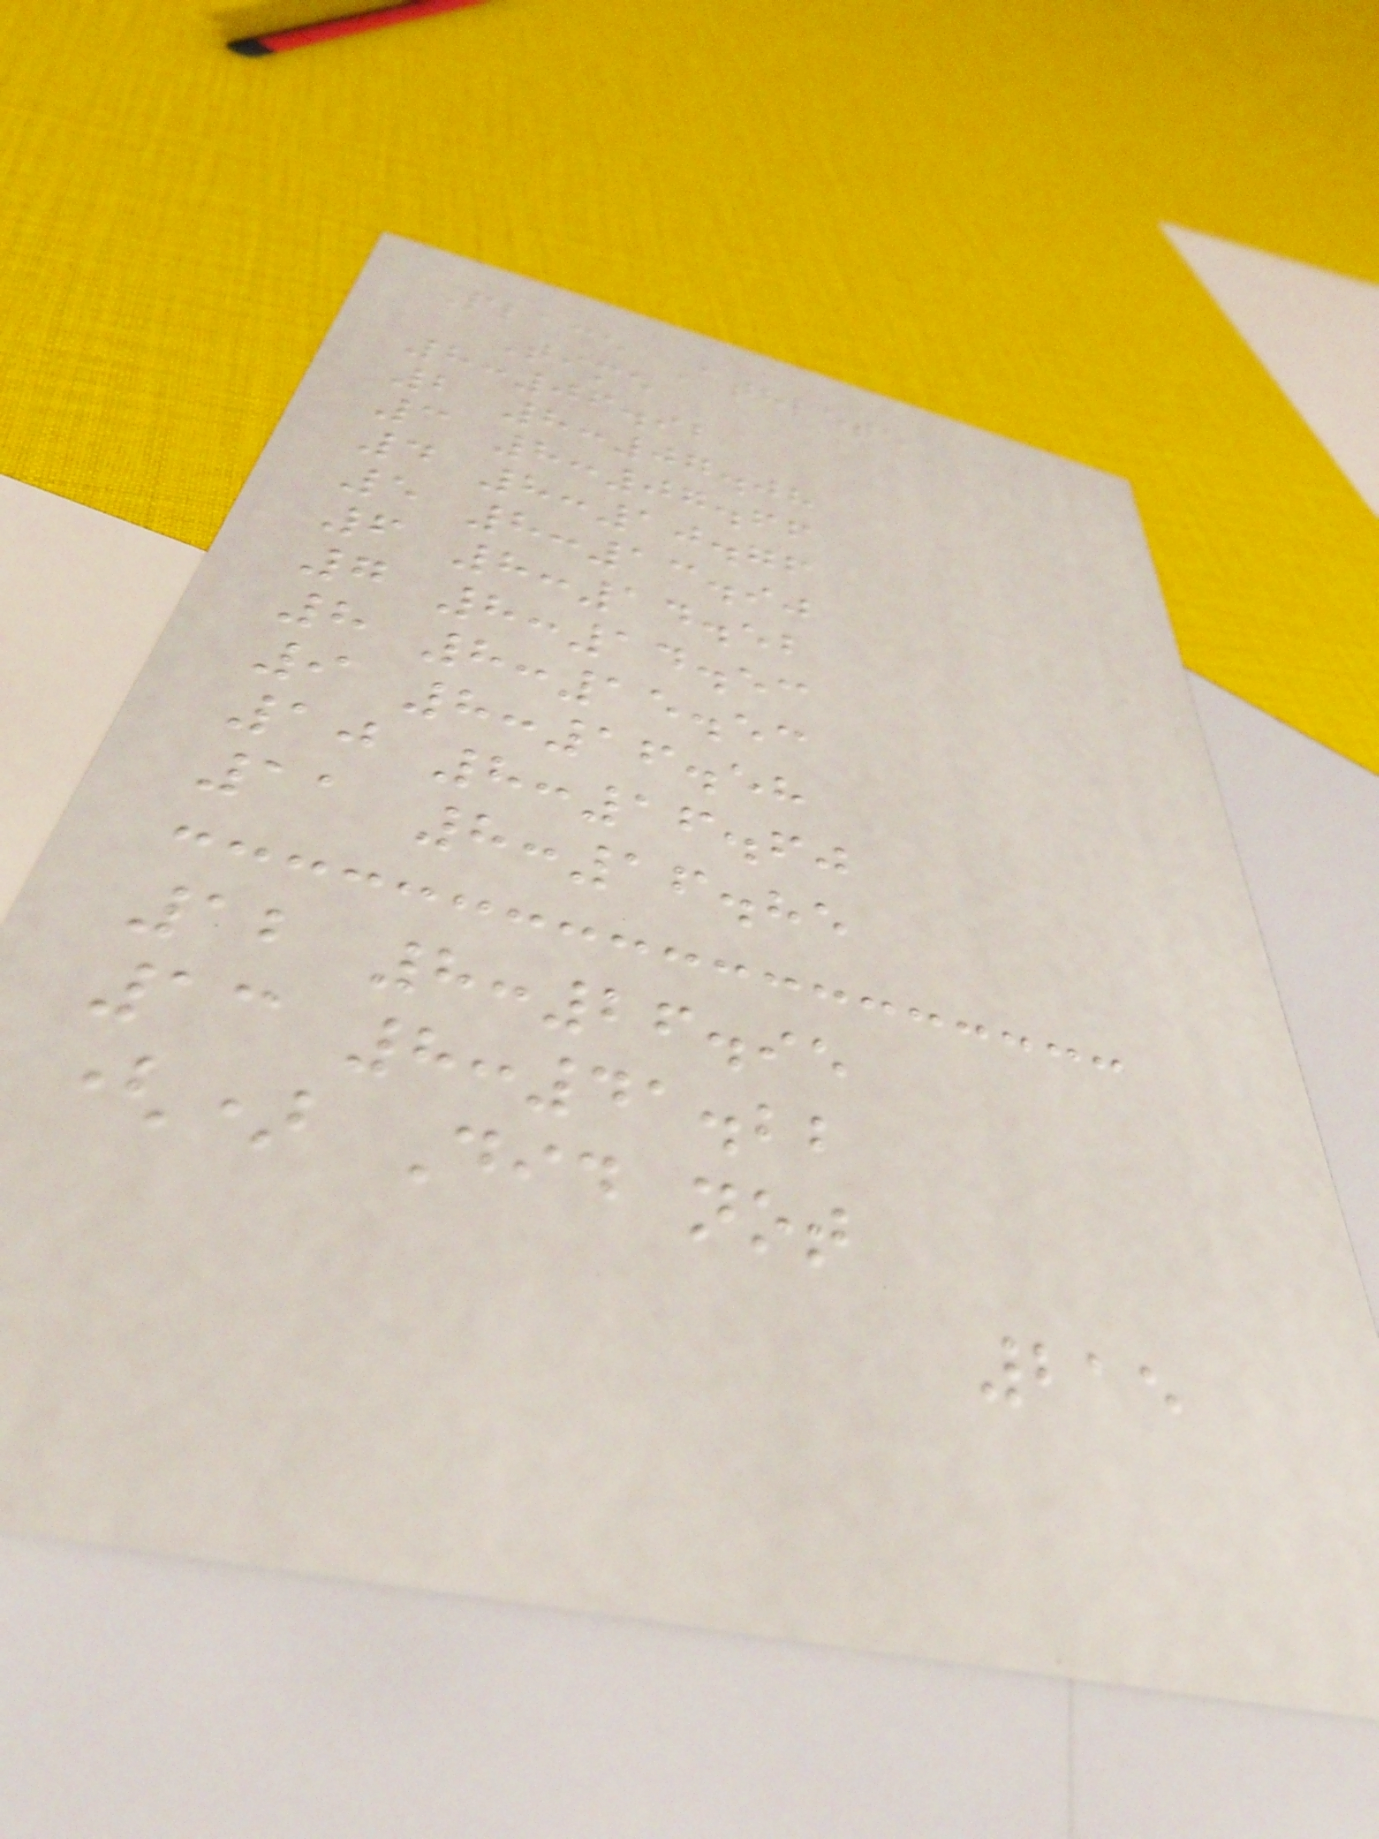Place Athlete
Time
8:06.92
2 8:07.08
3 8:07.66
4 8:10.76
5 8:13.90
6 8:14.52
7 8:14.53
8 8:15.53
9 8:16.58
10 8:16.60
11 8:16.85
12 8:26.95
13 8:41.22
() Did not
215
